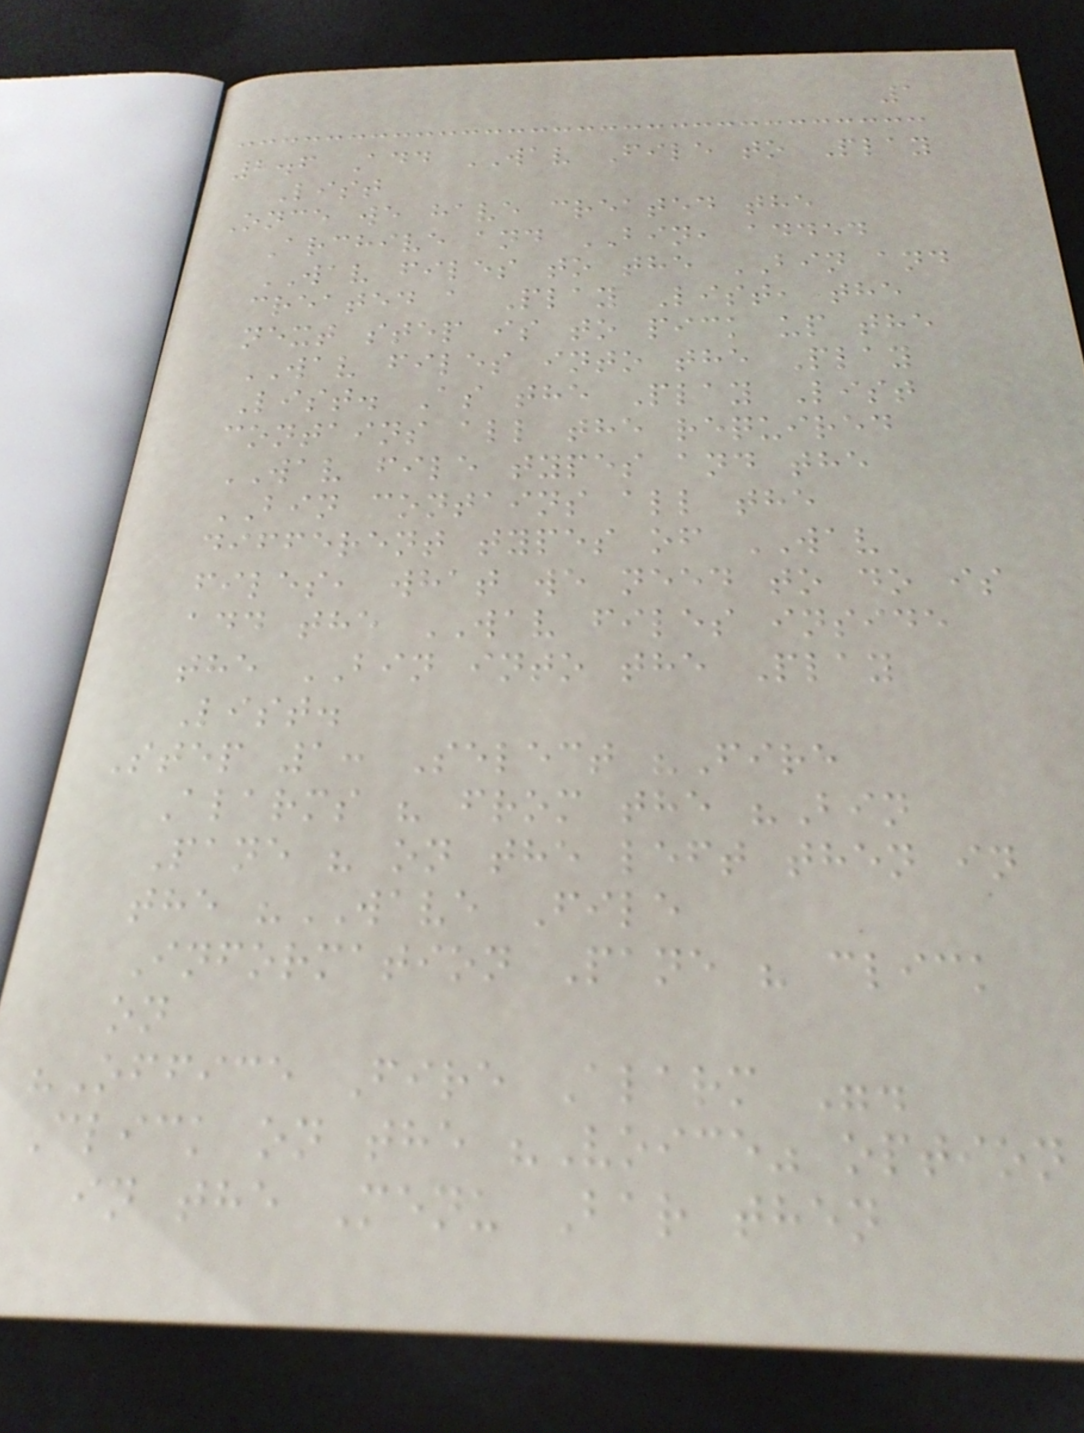1
2.6 Add WAV File to Play
List
Once we have created the
Archive and BIN, added
WAV files to the BIN and
created a Play List, the
next step is to pick up the
WAV files into the Play
List. As the Play List
contains all the required
WAV file types and the
BIN contains all the
different types of WAV
files, what we need to do is
add the WAV files inside
the BIN into the Play
List.
Step 1: Select "Fire
Alarms " from the "Bin
Pane " on the left then in
the "WAVE File
Information Pane " click
on
"Office Fire Alarm ".
Click on the "Voice" option
in the Menu Bar then
